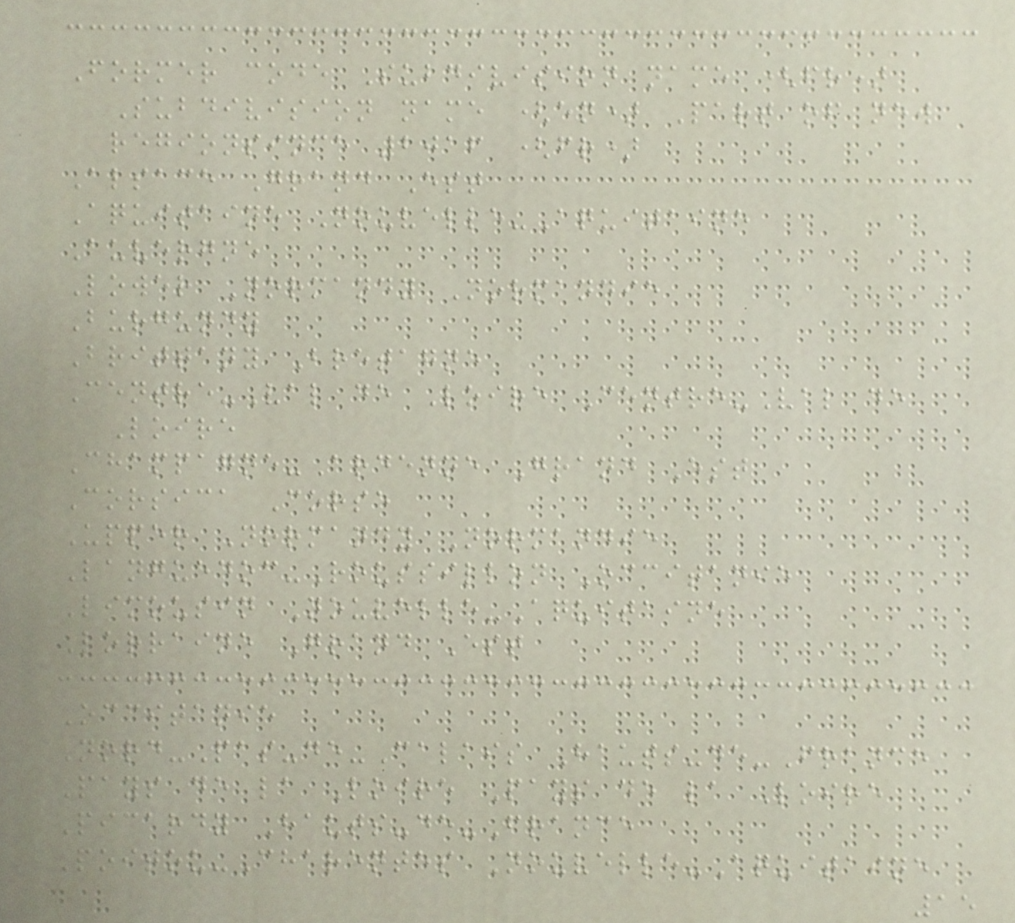Former code Subdivision name (fr)
Subdivision name (en) Part of new
regionsince 2016 (fr)
Alsace Grand Est
Aquitaine Nouvelle-Aquitaine
Auvergne
Lower Normandy Normandie
Burgundy
Brittany Bretagne
Centre-Val de Loire Centre-Val de
Loire
Champagne-Ardenne Grand Est
Corsica Corse
Upper Normandy Normandie
Languedoc-Roussillon Occitanie
Limousin Nouvelle-Aquitaine
Lorraine Grand Est
Occitanie
Nord-Pas-de-Calais Hauts-de-France
Pays de la Loire Pays de la Loire
Picardy Hauts-de-France
Poitou-Charentes Nouvelle-Aquitaine
15
